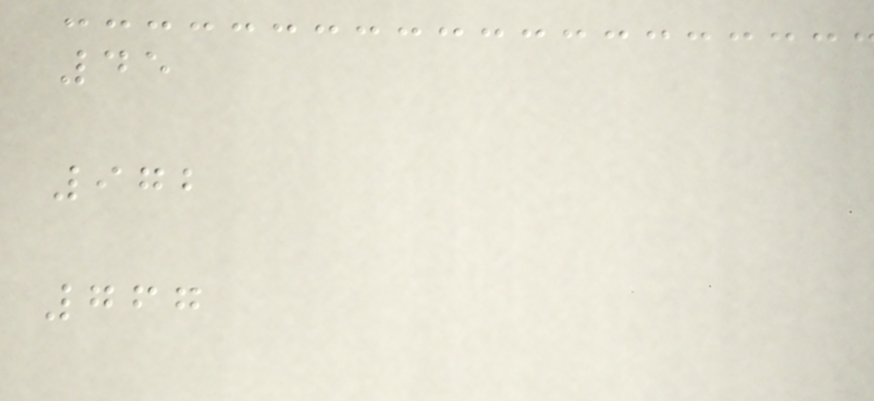45
972
767
